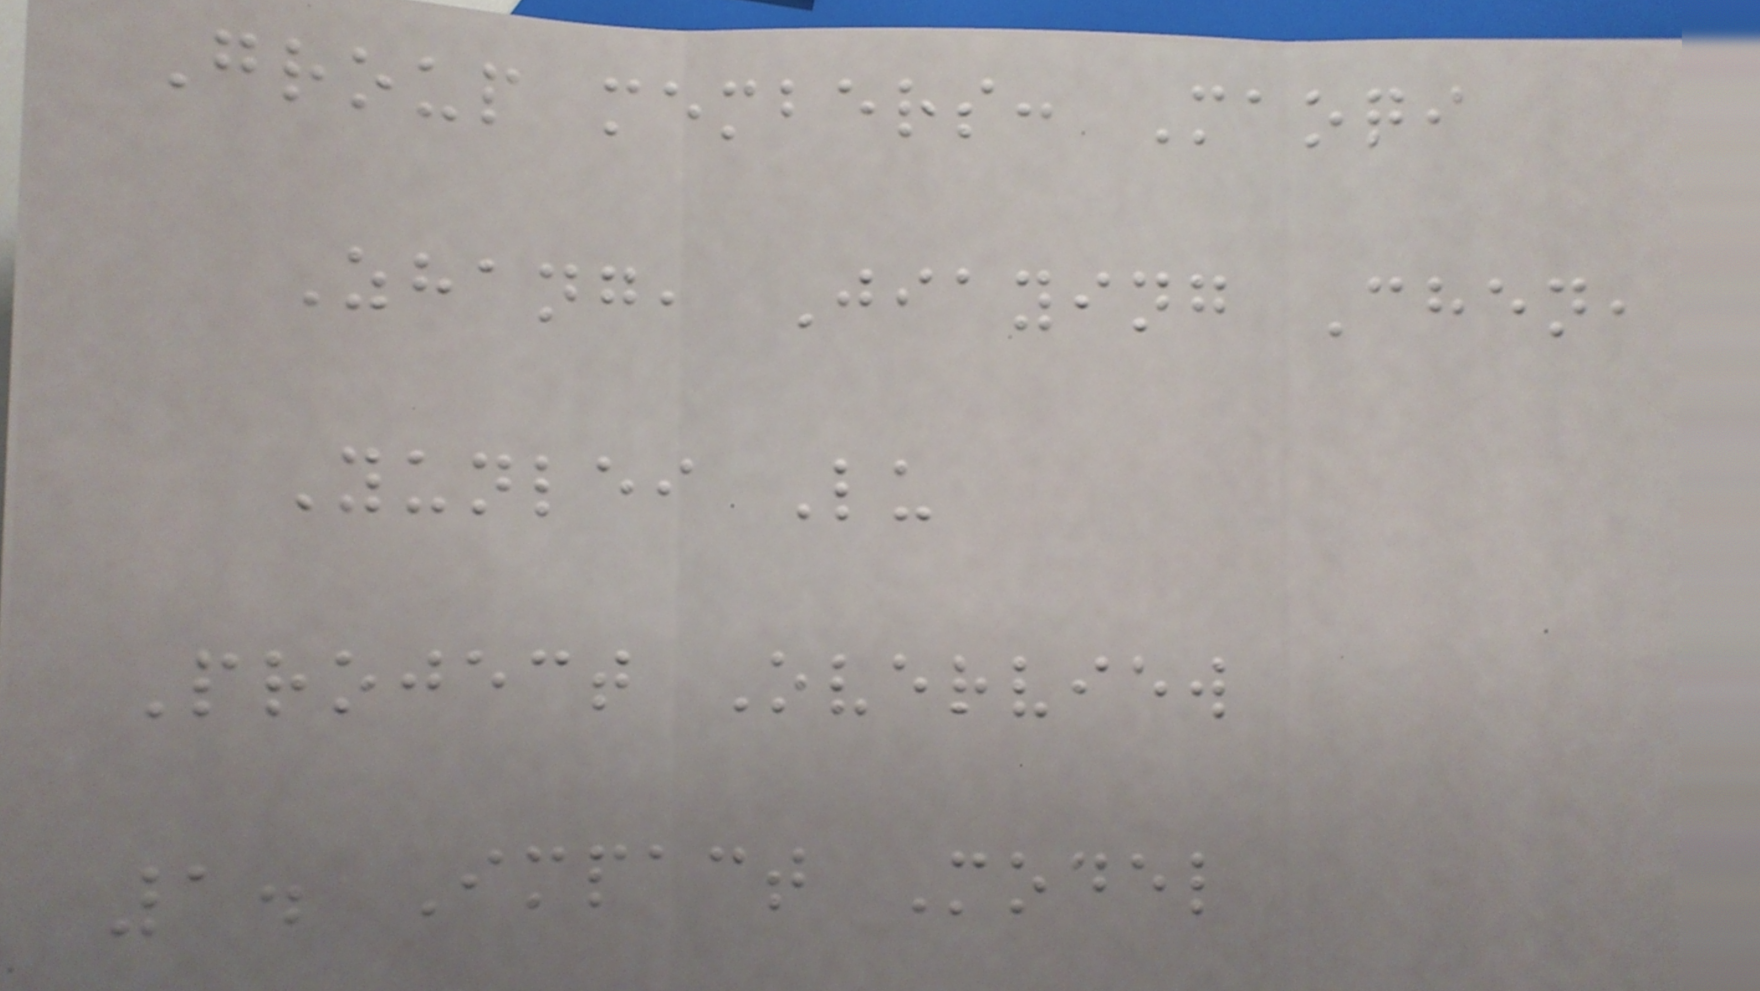Group members: Maoqi
Zhang, Jiaying Chen,
Yunlei Lu
Project Overview
1. Impact Model
